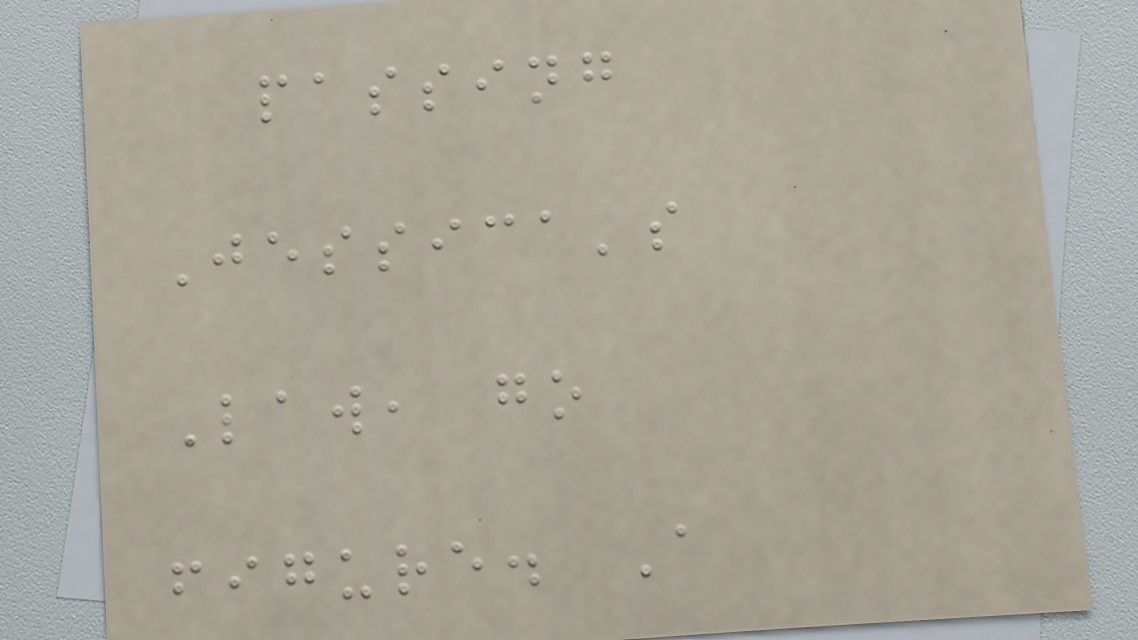passing
Jessica's
Law, go
figure. A
